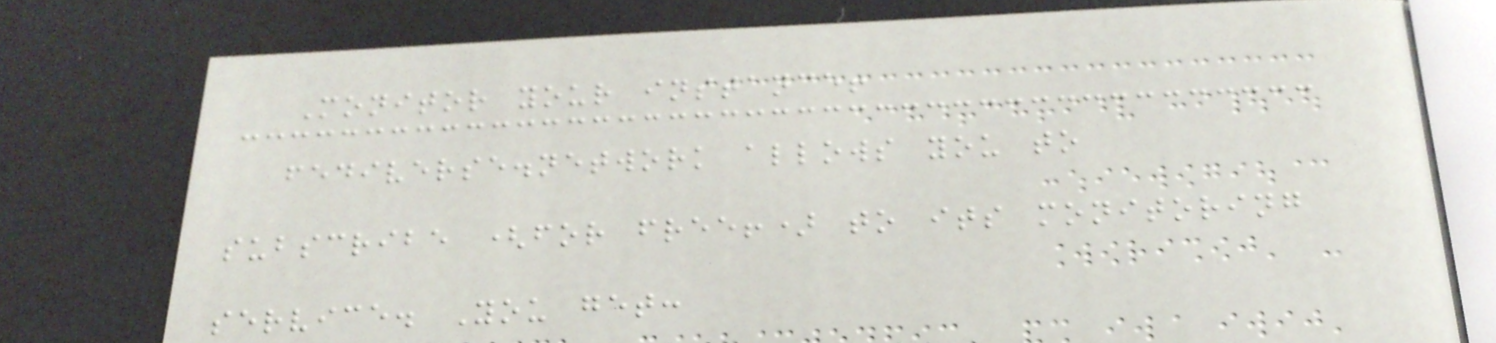Monitor your instance!
fediverse.network allows you to
subscribe (for free!) to its monitoring
service. You get:
